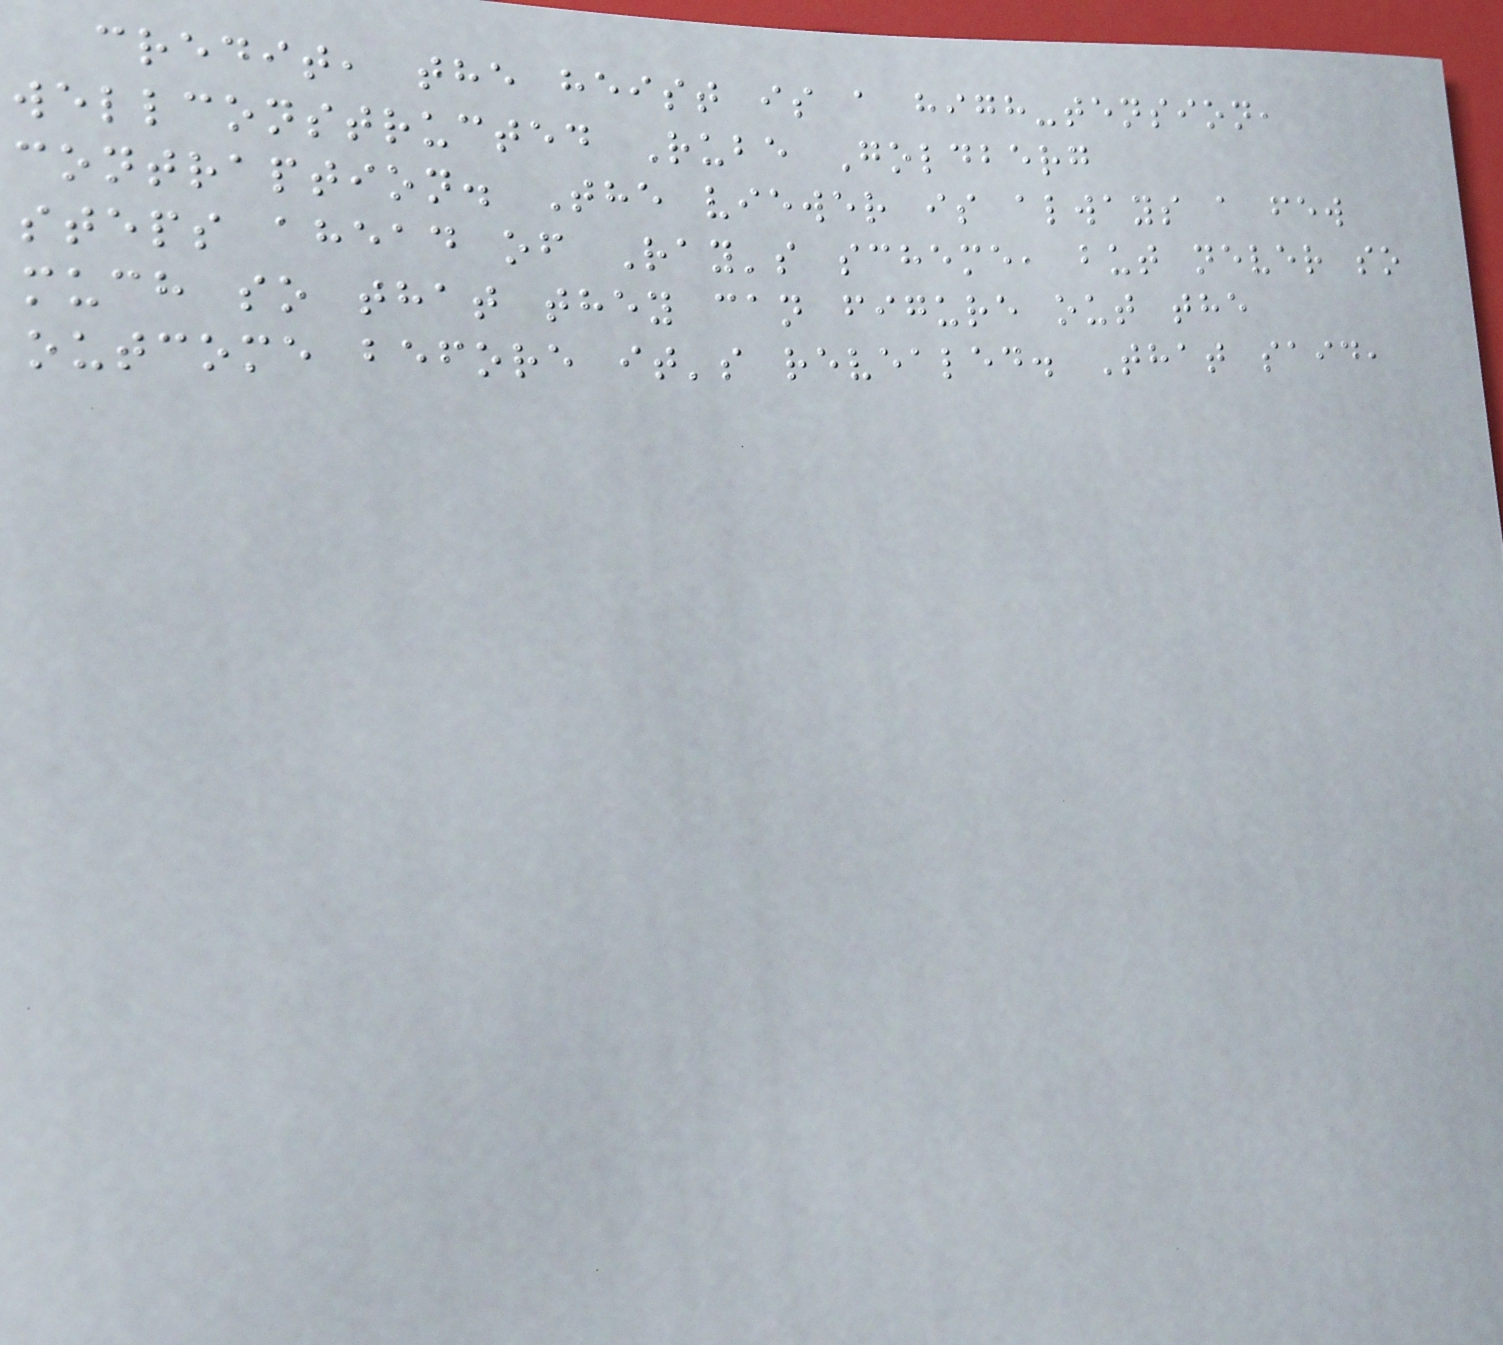credit, the heist is a high-tension,
wellconstructed Rube Goldberg
contraption. The viewer is always a few
steps ahead of Ray's scheme, but never so
much so that they can figure out the
outcome before it's revealed. That said,
